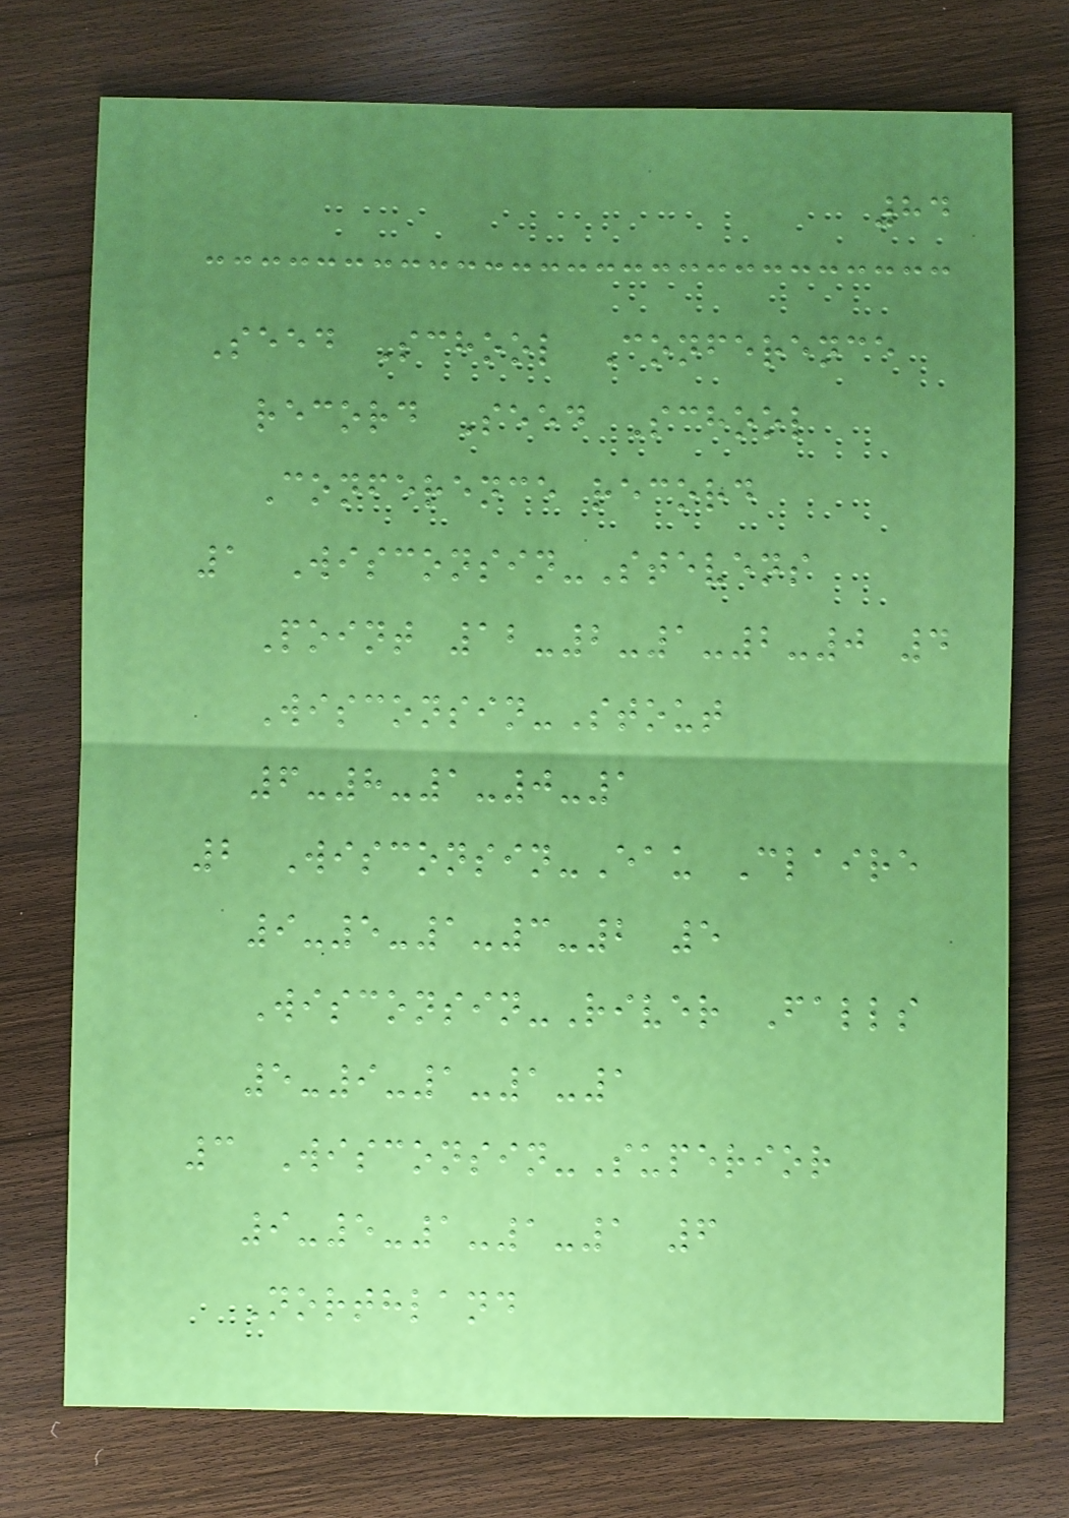84
Seed School Conference
record Seed School
Conference record
1 Wisconsin-Stevens
Point 12-2-1-2-0 4
Wisconsin-Stout
6-8-1-0-1
2 Wisconsin-Eau Claire
9-5-1-3-2 5
Wisconsin-River Falls
5-9-1-1-1
3 Wisconsin-Superior
9-5-1-1-1 6
Northland
